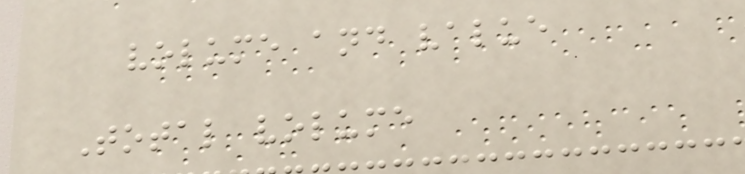volume and value
Total volume
